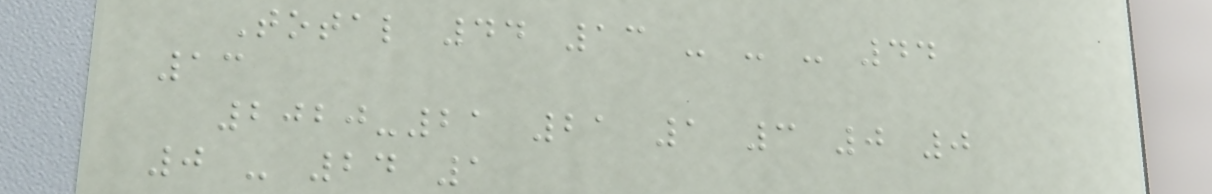Total 44 13 - - - 44
13
2020-21 21 1 3 0 0
0 - 24 1
